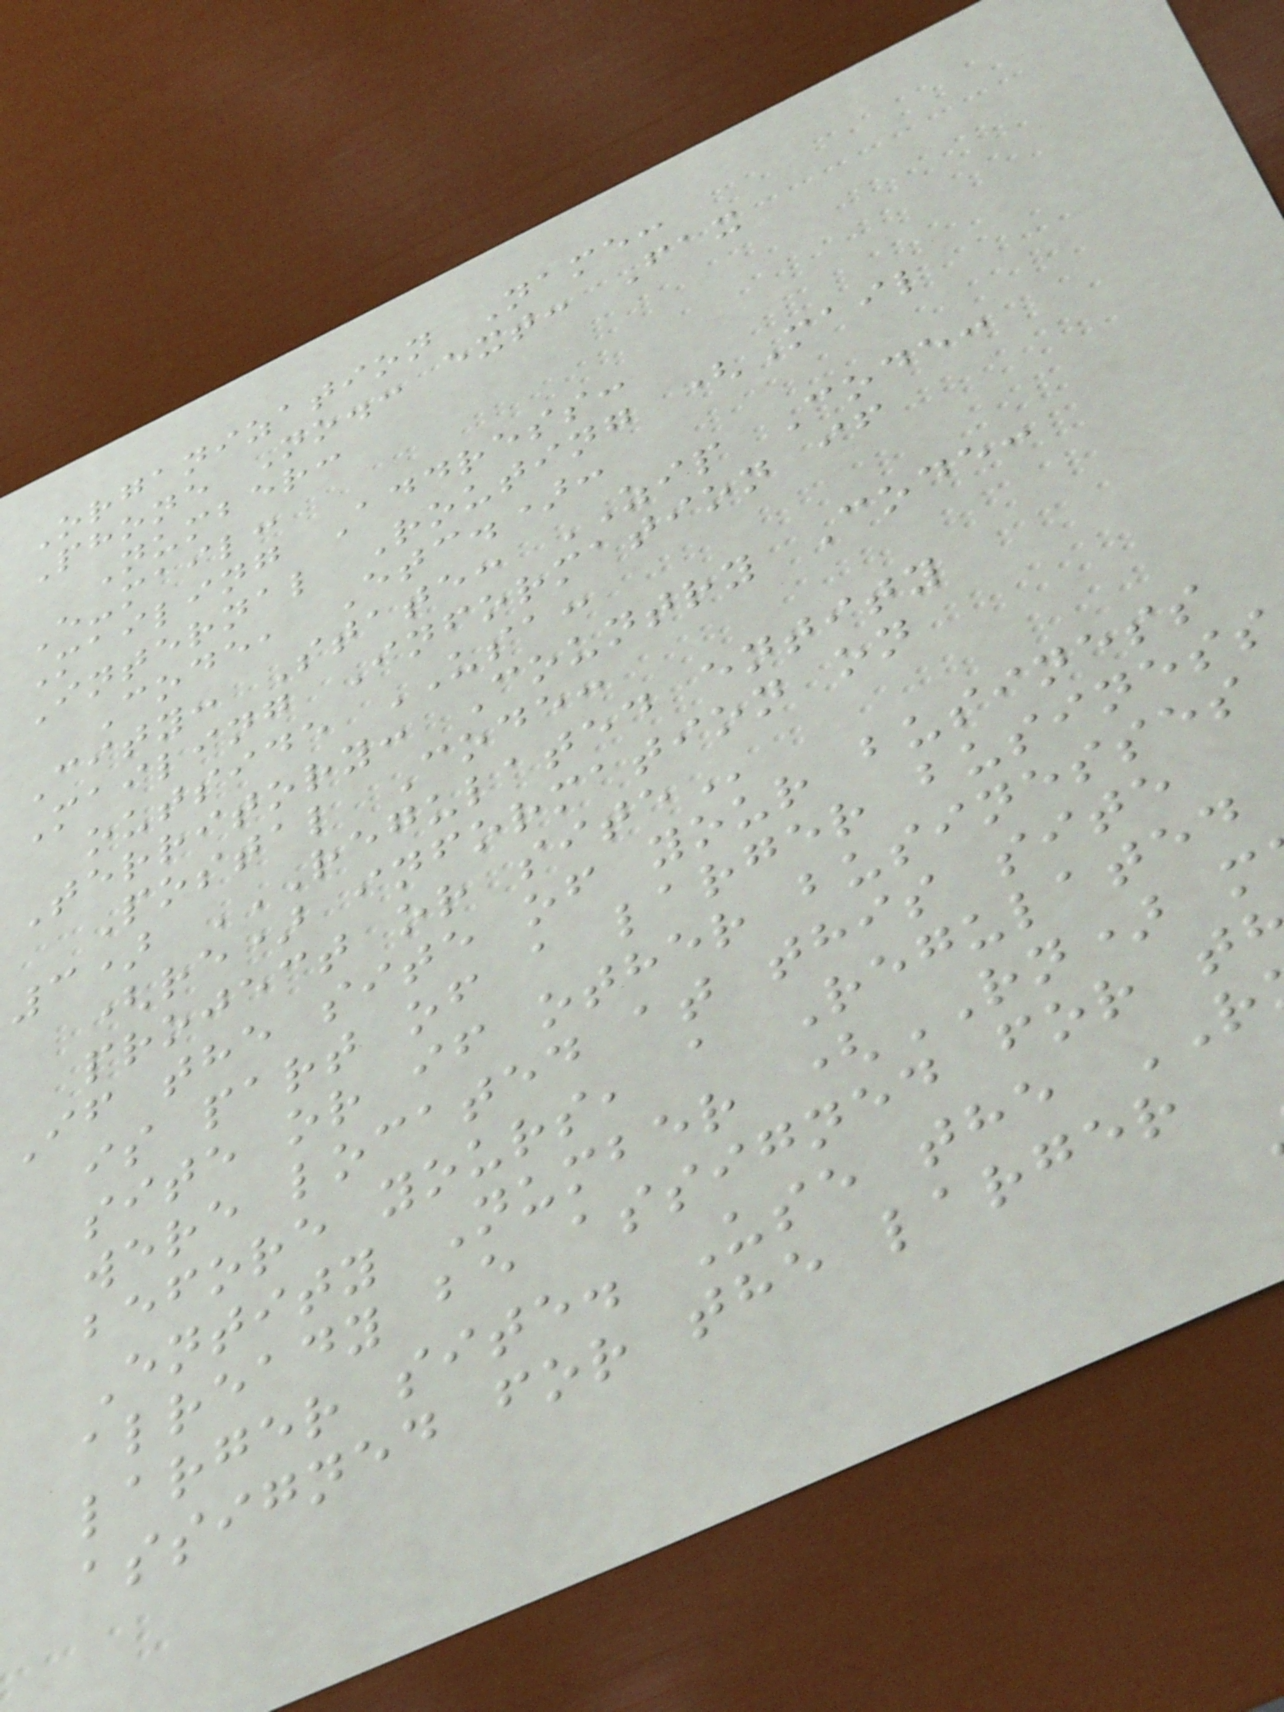Organization Name:
Phone No.: ext: Fax
Number:
E-mail:
Mailing Address:
Internal Routing (Mail
Code, Etc.):
City: State: ZIP Code:
Mailing Information if
outside USA:
Territory: Country Code:
Postal Code:
3) REGULATED ENTITY
(re) information on
project or
If the site of your business
is part of a larger business
site or if other businesses
were located at this site
before yours, a Regulated
Entity Number (RN) m
already be assigned for t
larger site. Use the
assigned for the larger
